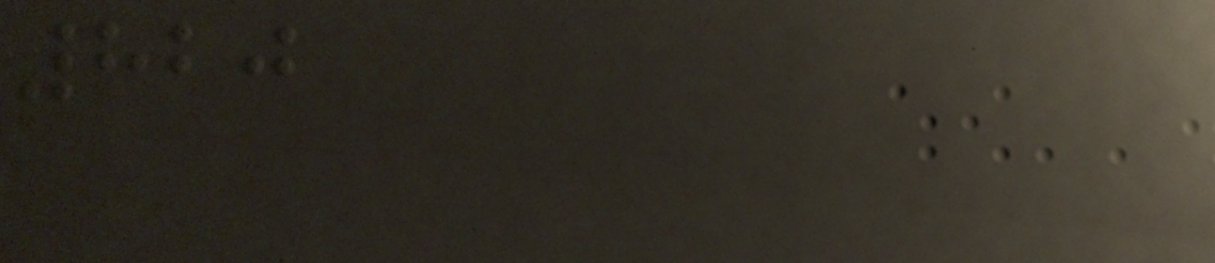820
